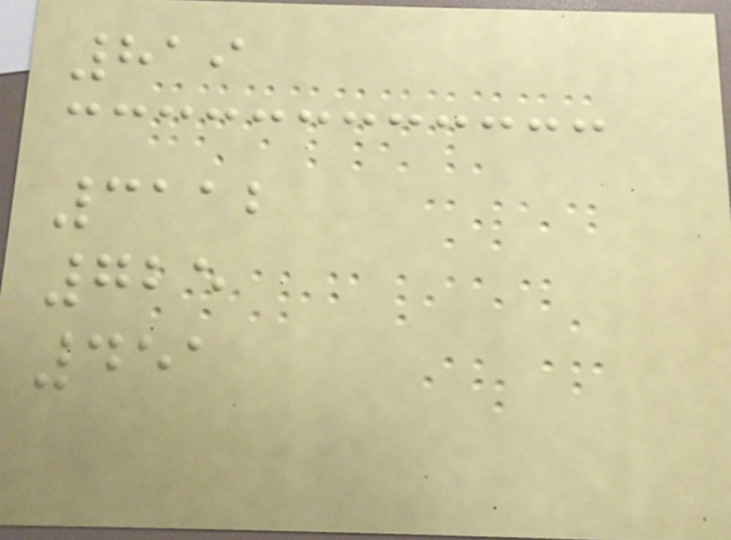819
3112
725
451
